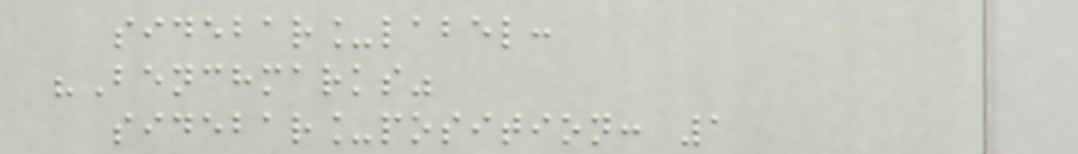sidebar_label:
"Benchmarks"
sidebar_position: 1
